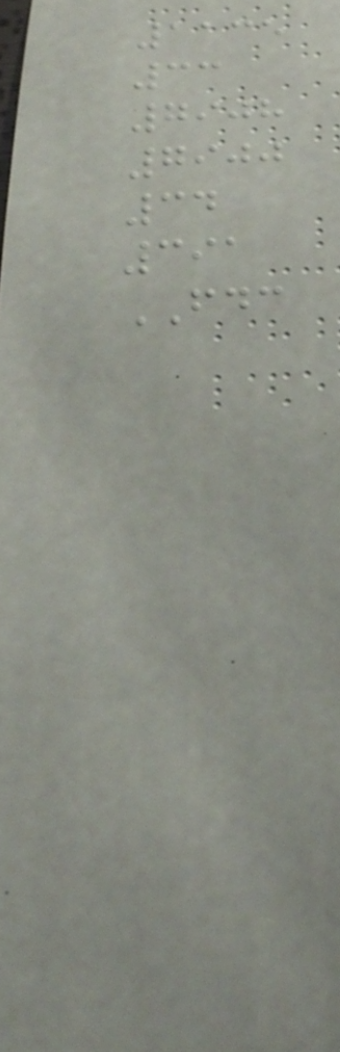1135
33
7908
7900
34
391
FDC
